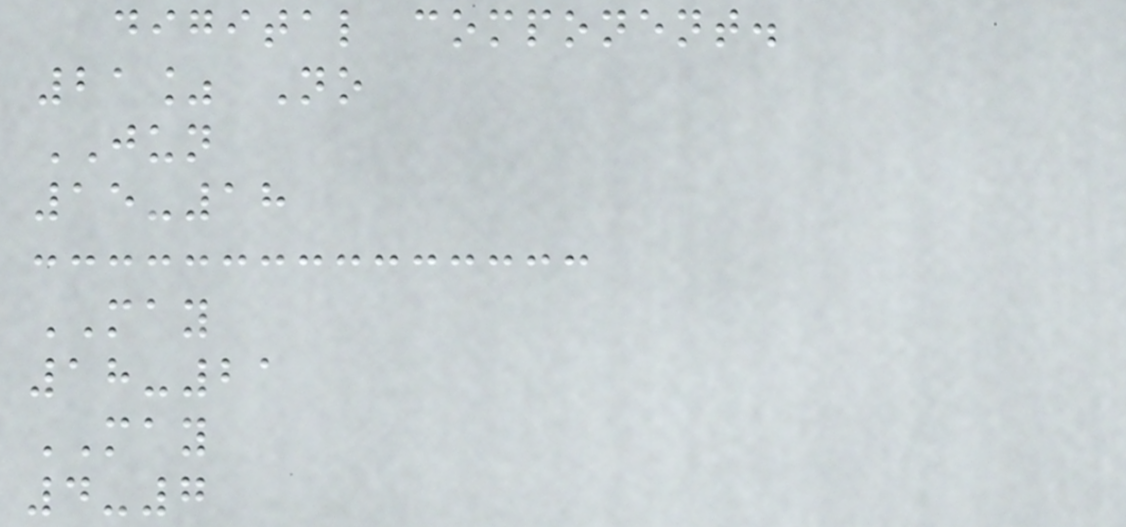digital component.
21% No
JUN
15-18
MAY
18-21
MAY
4-7
